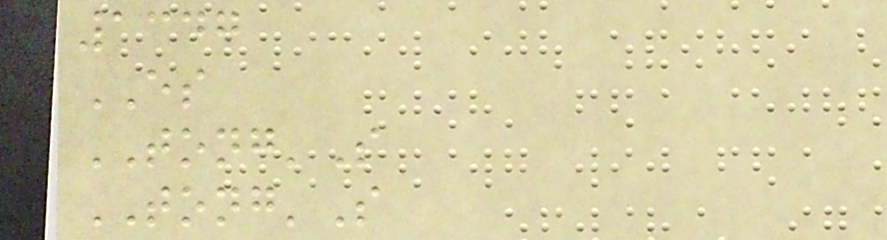1347
ES
TONG'S
TONG'S
